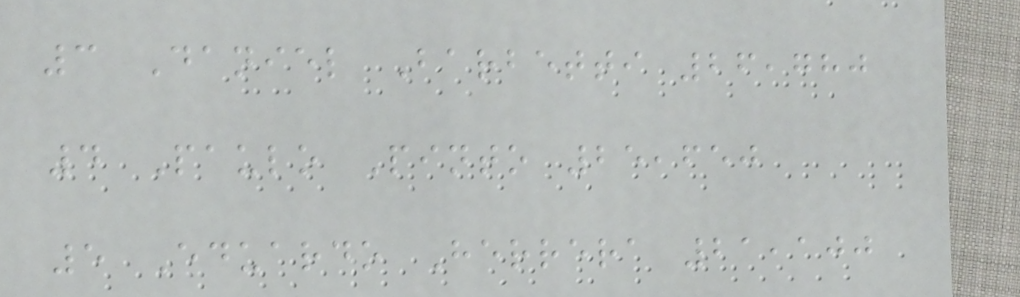3 Daniel Barbetti 26,780
4 Paulo Pinto 25,650
5 Eduardo Herrera 21,100
